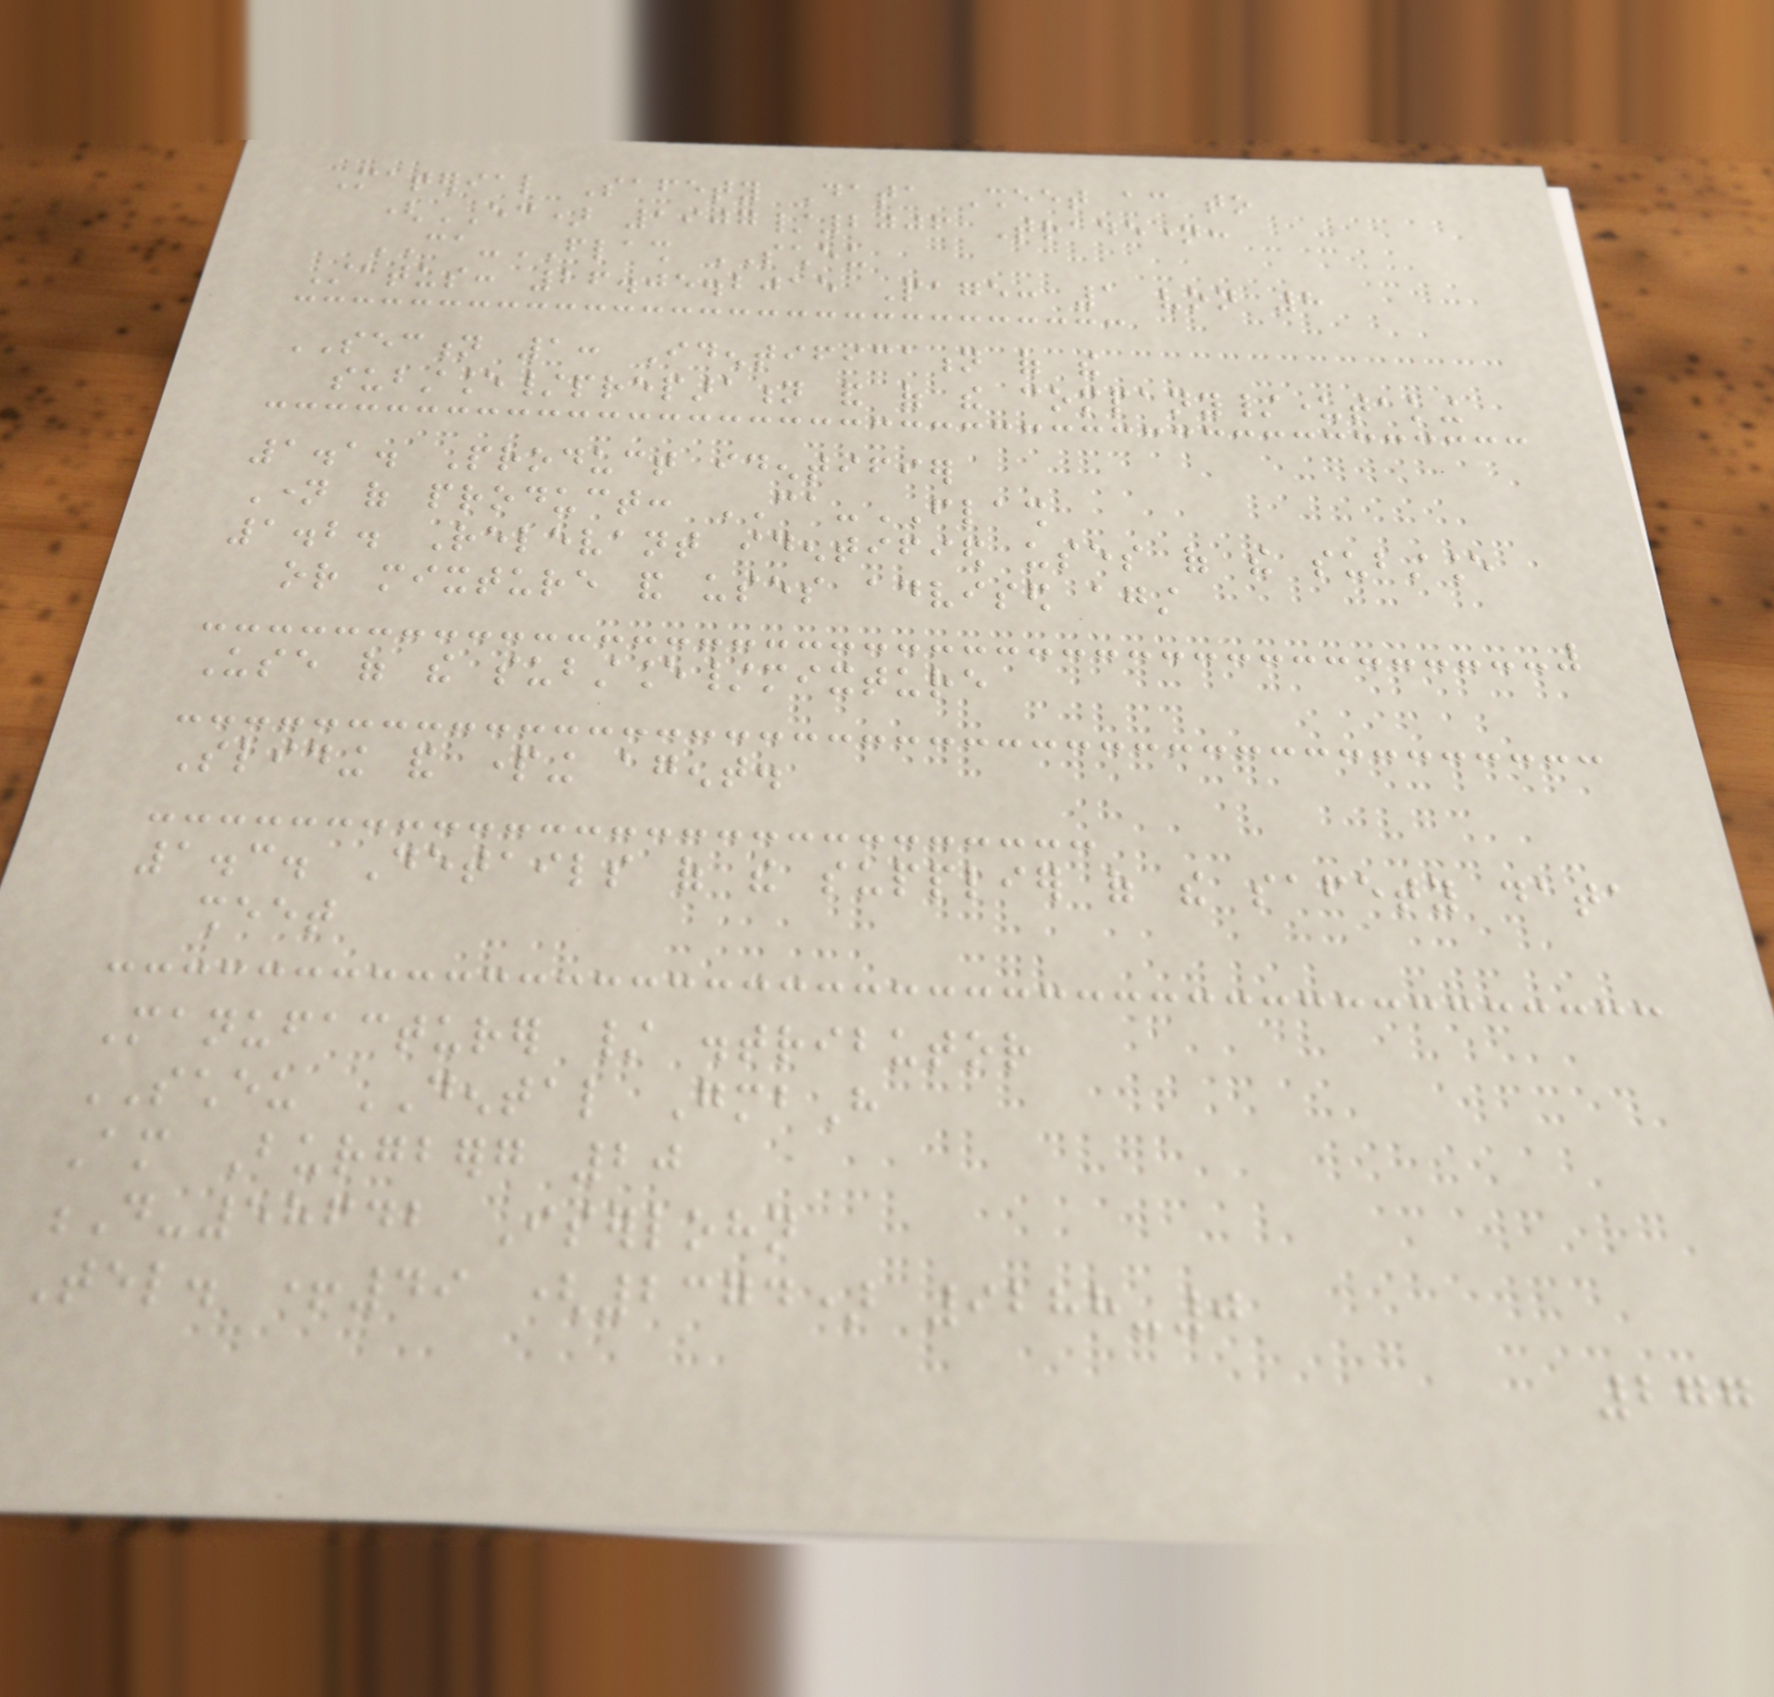Material Safety Data Sheet according to
(EC) 1907/2006 Tradename:
CA-FLASH SCHEU
Status: 26.05.2015 Page: 1 von 8
SECTION 1: Identification of the
substance/preparation and of the company/undertaking
1.1. Product identifier
Name of product: CA-FLASH
1.2. Relevant identified uses of the substance
or mixture and uses advised against
Use of the substance/mixture
Sliding and parting agent.
1.3. Details of the supplier of the safety data
sheet
Manufacturer / distributor
SCHEU DENTAL GmbH
Am Burgberg 20
D-58642 Iserlohn
Tel. +49 (2374) 9288-0
277
